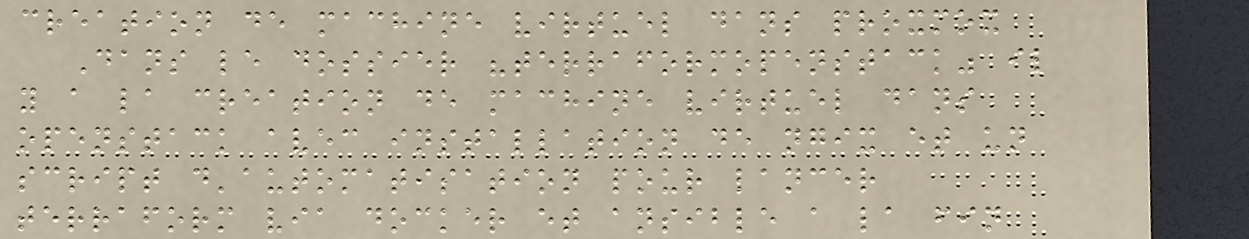creation de machine virtuel dans proxmox
Dans le dossier "terraformopenstack" il
y a la creation de machine virtuel dans
openstack avec installation de ngix et un
script d'automatisation pour lancer
terraform via docker et ansible a la fin
